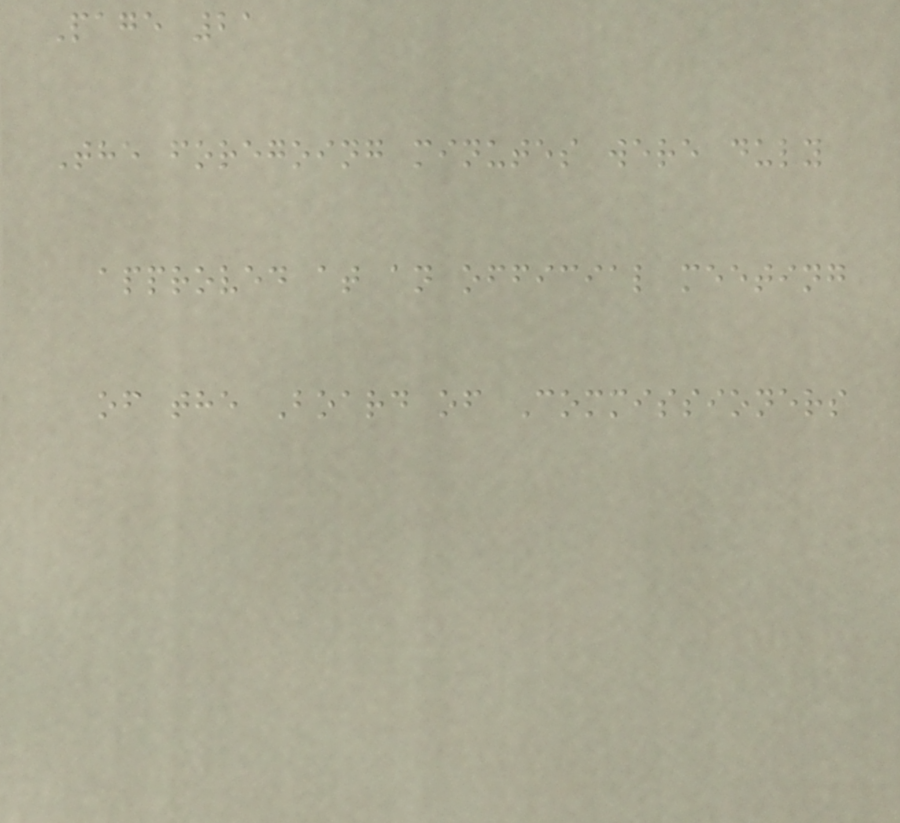Page 21
The foregoing minutes were duly
approved at an official meeting
of the Board of Commissioners
